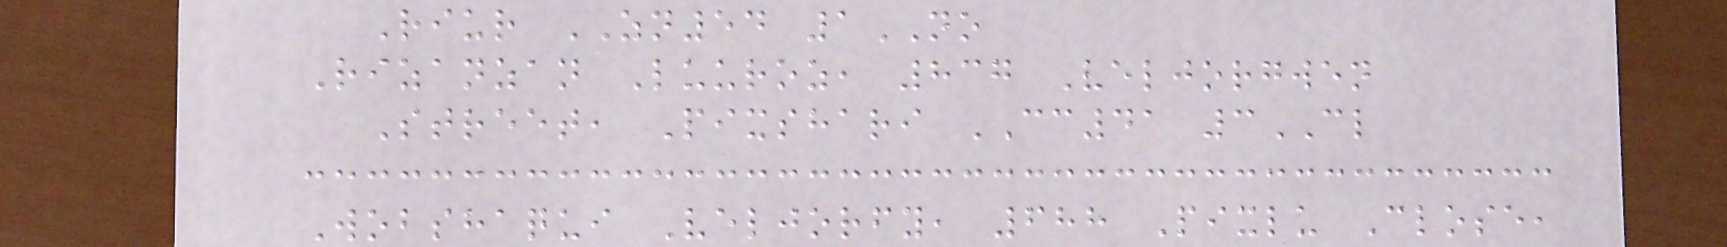Riur ZN54 1NO
Rizanzan Luuroz, 837 Veljorgwen
Street, Pixshari CC41 3CL
Wobshaqui Veljorfy, 688 Pixlu Close,
